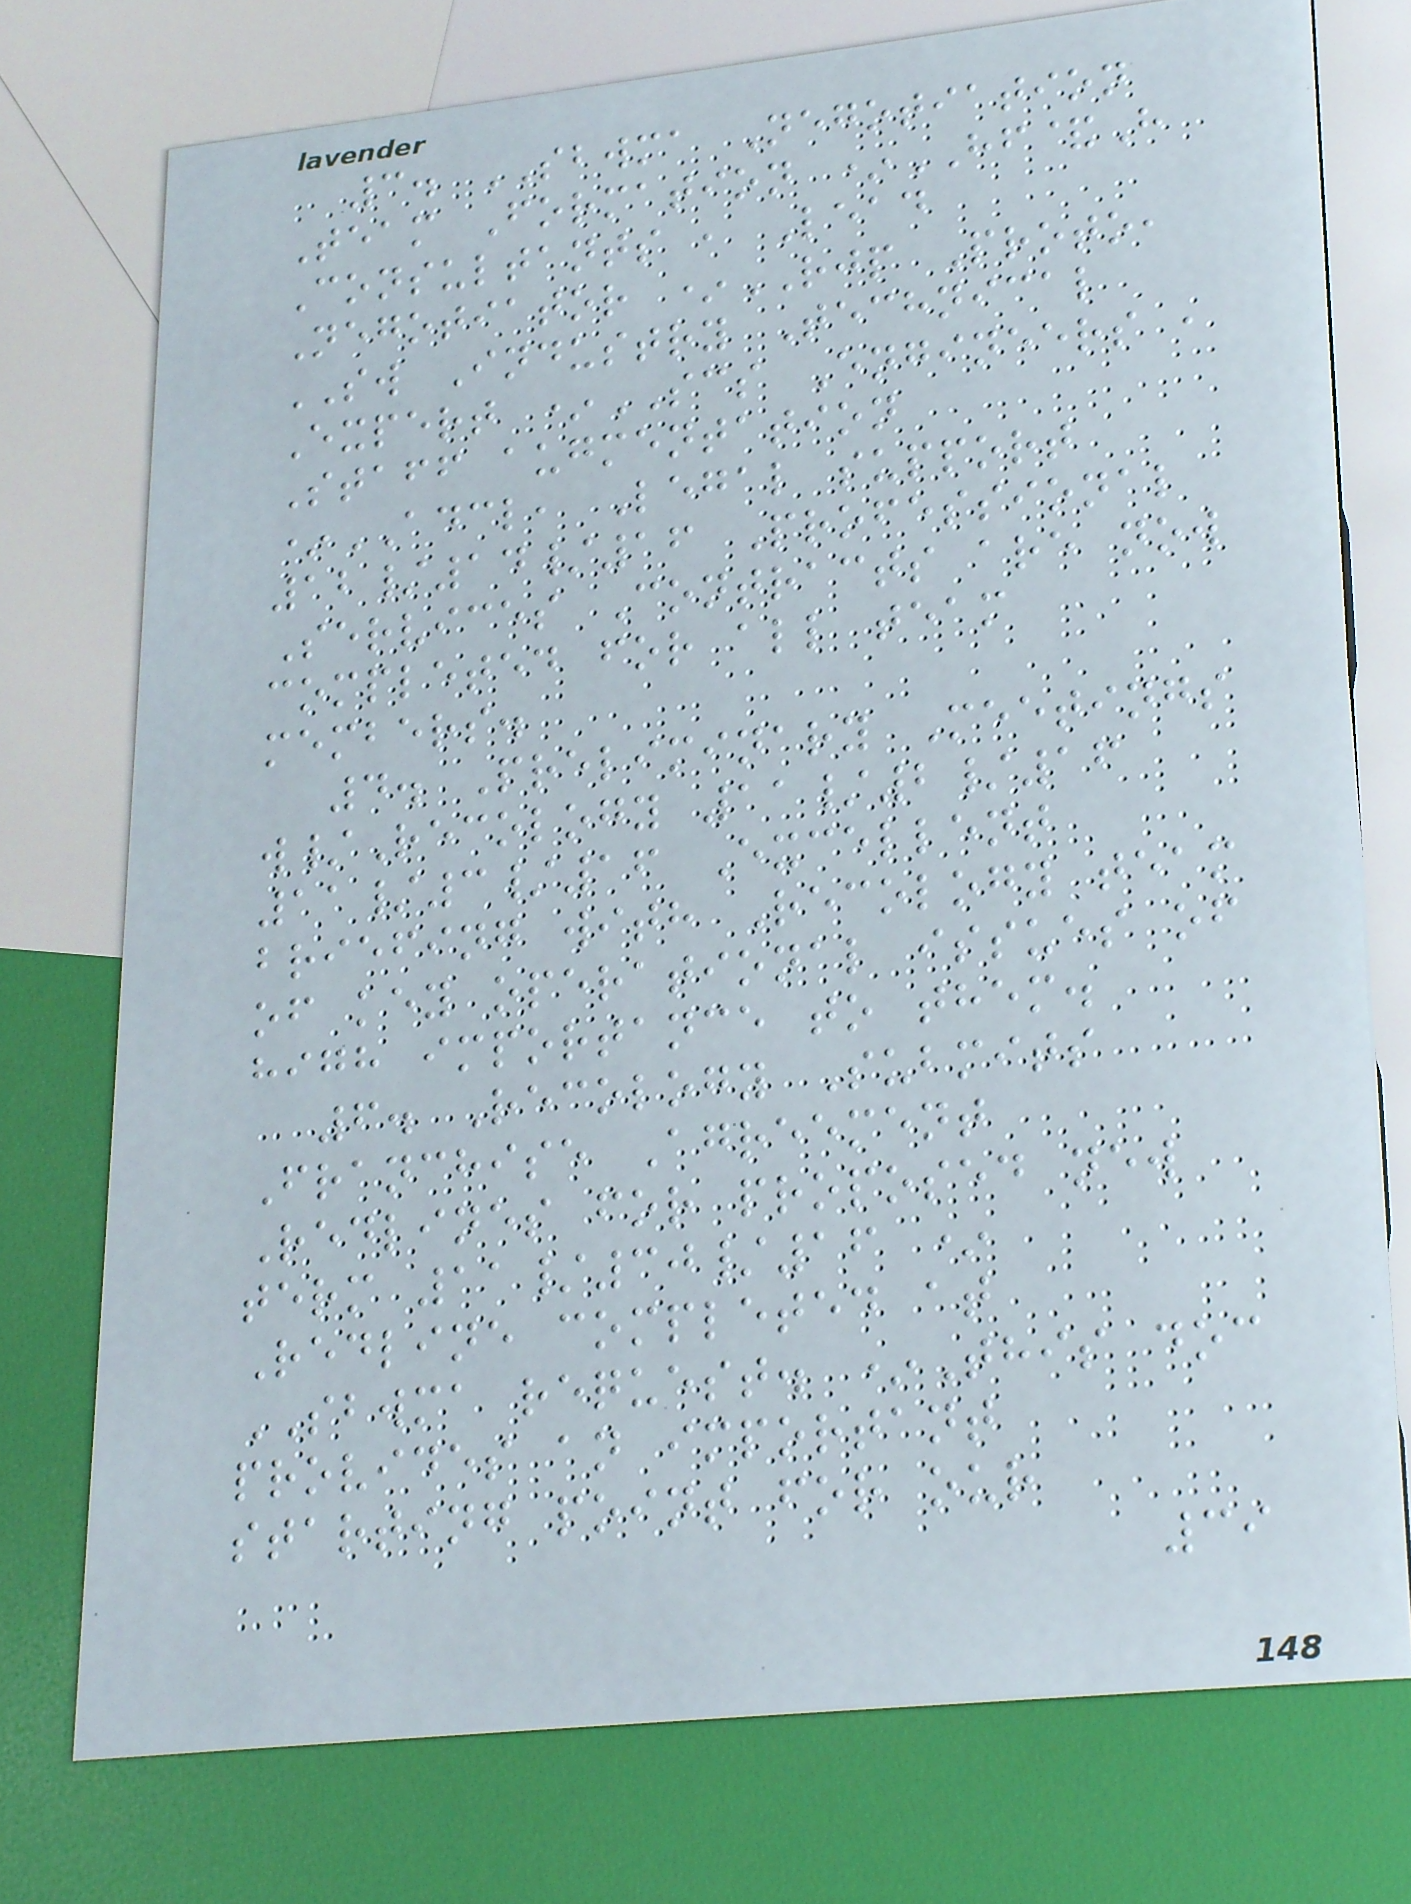3. SBWMA Negotiation
Team Formation *HF&H
Consultants , Lead
Negotiator *RJP Proto,
SW Industry Technical
Expert *SCS Engineers ,
Staff augmentation
*ADCL, Legal support
12/14/16 Professional
Services Contracts are now
completed for all team
members.
4. Preliminary Meetings
w/Recology 11/2/16
11/3/16 Excellent
briefing with Recology team
of key operational issues of
high importance to them.
6. Recology Submits
Franchise Agreement
Redlines for proposed new
term 11/30/16 *
Redline completed at
SBWMA request. *This doc
provides an important
starting point for our
39
